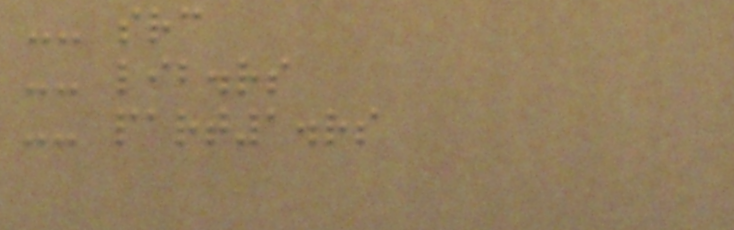-- src
-- lib.rs
-- part1.rs
